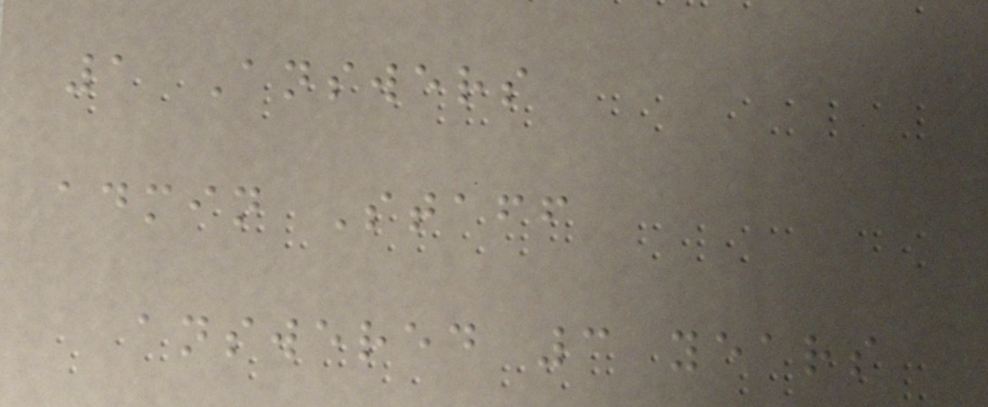1 Answers
admin Staff
answered 3 years
